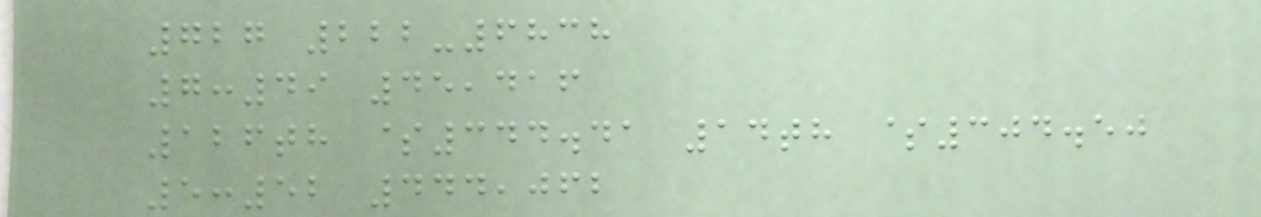727 222-6838
7:49 45,416
126th $344.41 14th $304.50
5:52 444,062
